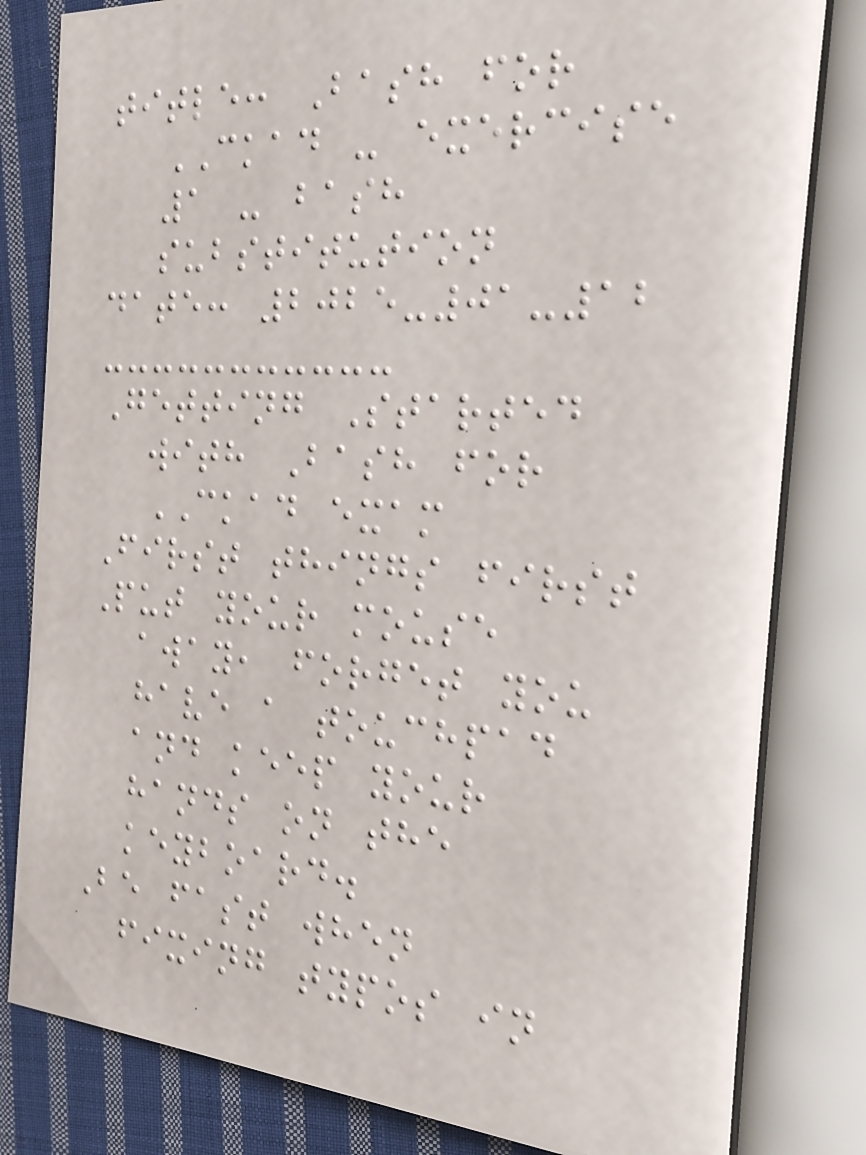title: Bash for
CKAD - exercise
1 - bash
substitution
date: 2025-01-12
Getting Started
with Bash for
CKAD exam
First things first
Put your mouse
away, forget you
have a touchpad
and keep your
hands on the
keyboard.
Be fast when
fixing typos in
